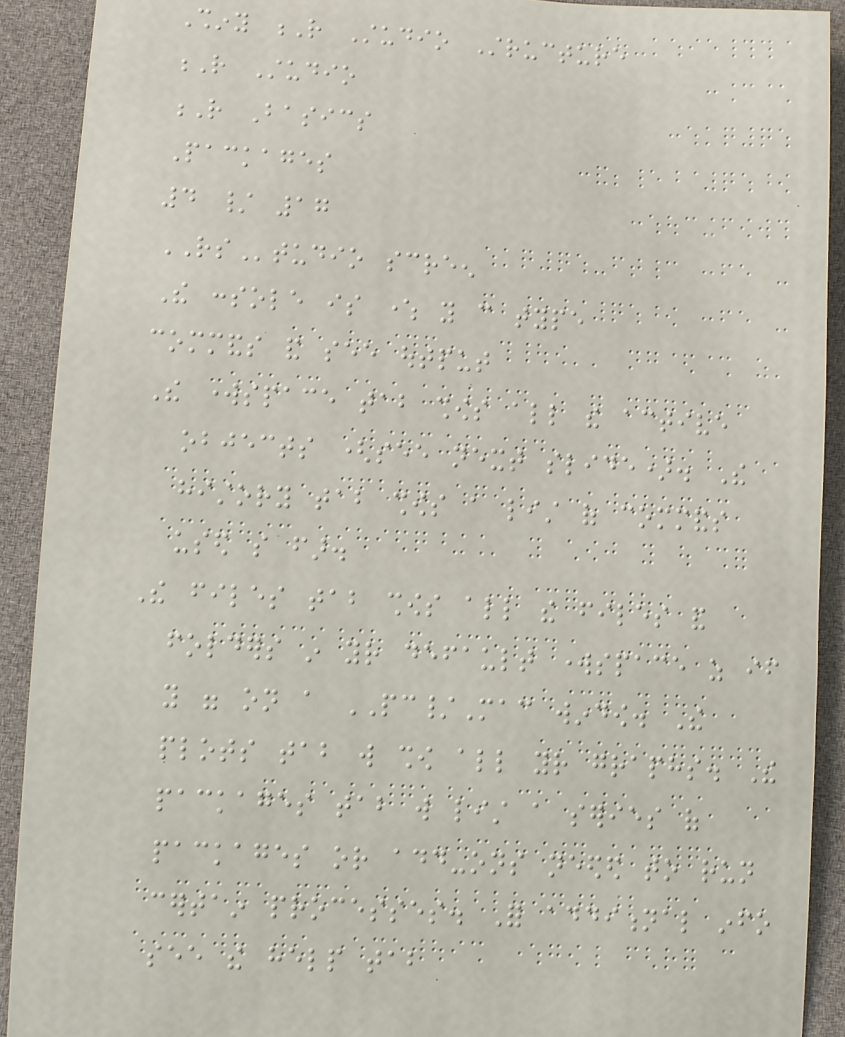Shiny R Studio Structure
R Studio
R Basics
Packages
4 / 17
RStudio screen
The console is where you can type
commands and see output
The workspace tab shows all the active
objects (see next slide). The
history tab shows a list of commands
used so far.
The files tab shows all the files and
folders in your default workspace as if
you were on a PC/Mac window. The
plots tab will show all your graphs. The
packages tab will list a series of
packages or add-ons needed to run
certain processes. For additional info
see the help tab
